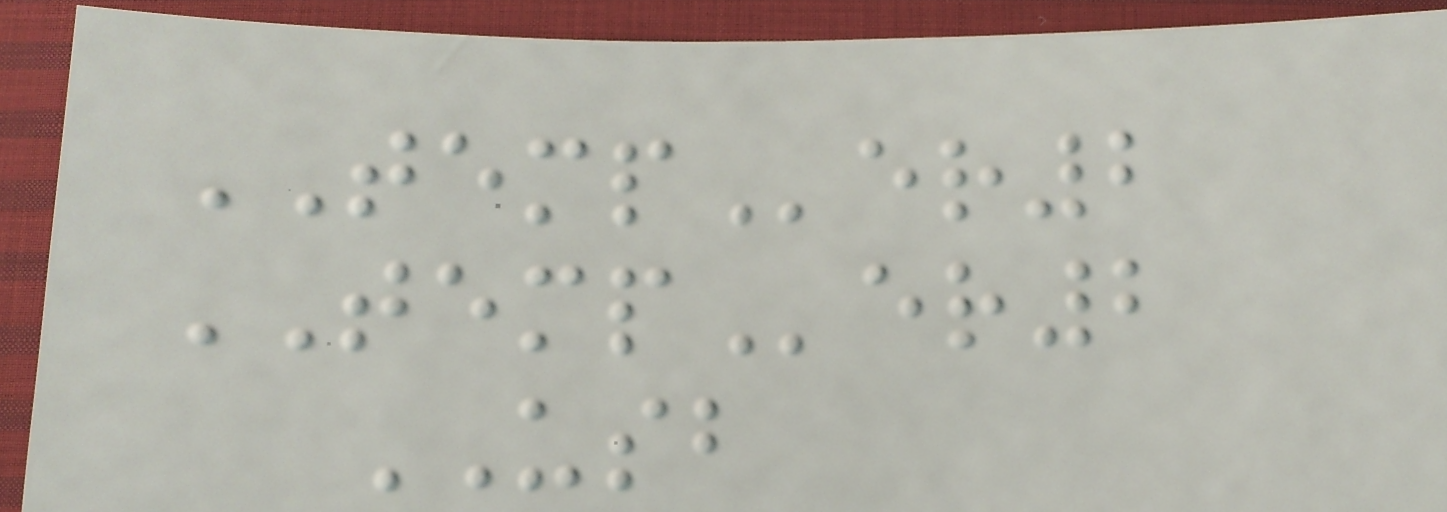TEMPer2
TEMPer2
USB
